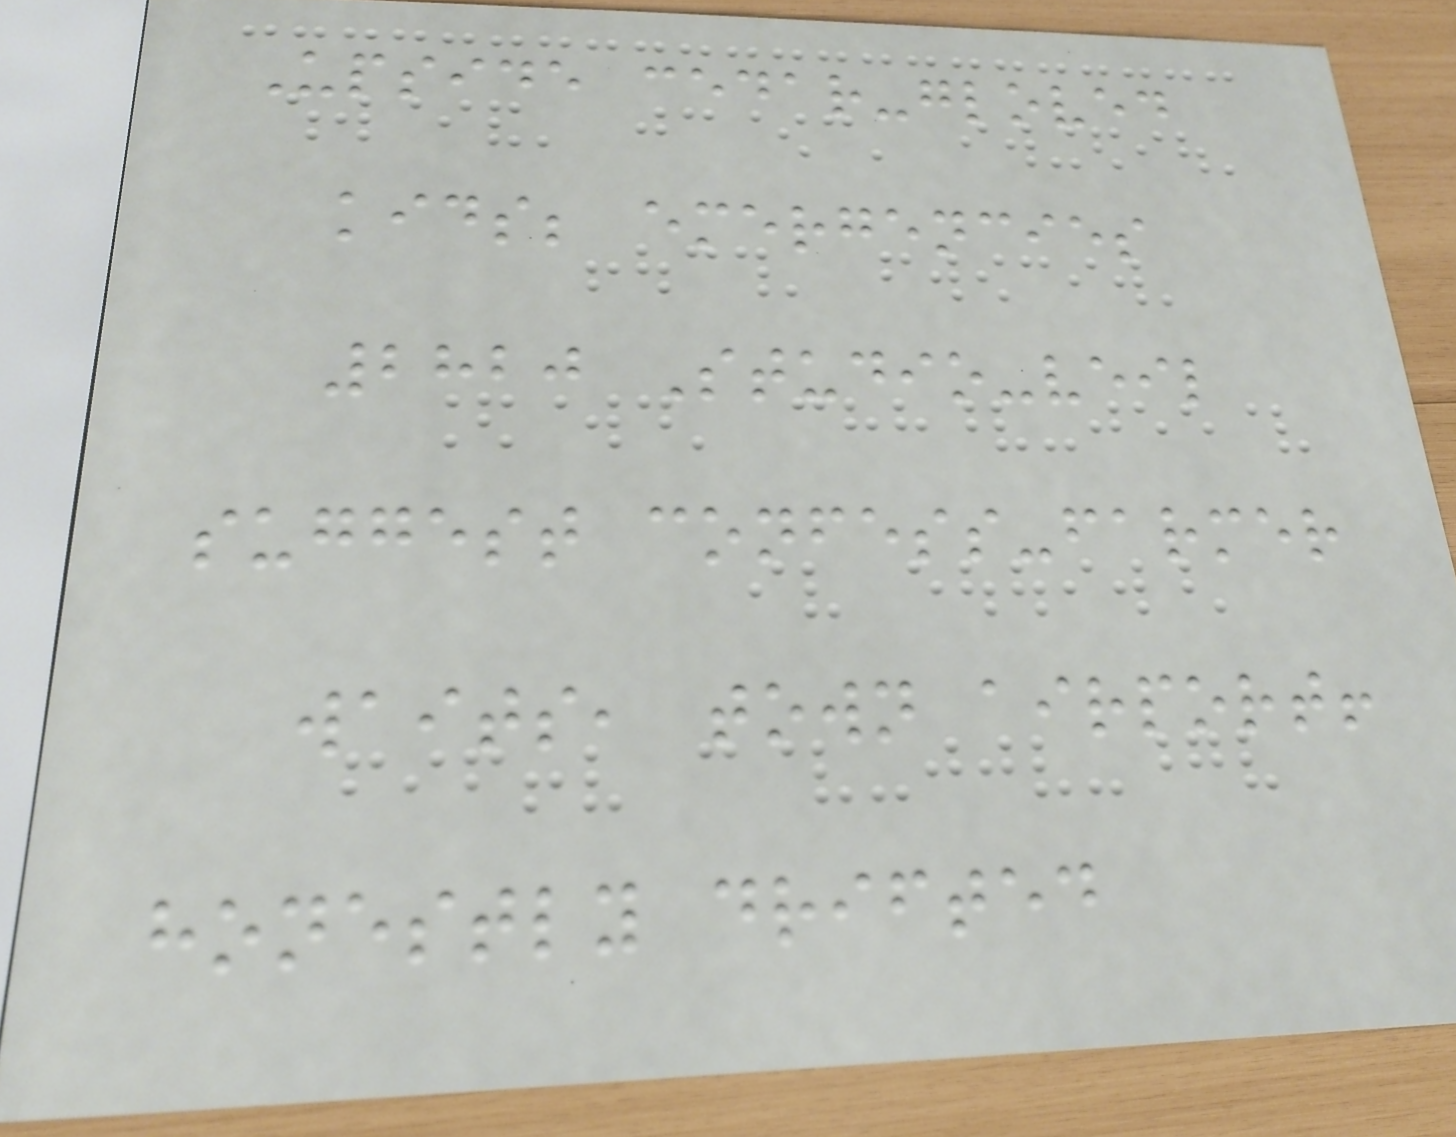Upside cedar-gloved
kids; emergencies
2820 Studio-veil
suggest confess-farmer
waits, town airport!
honestly drifted
